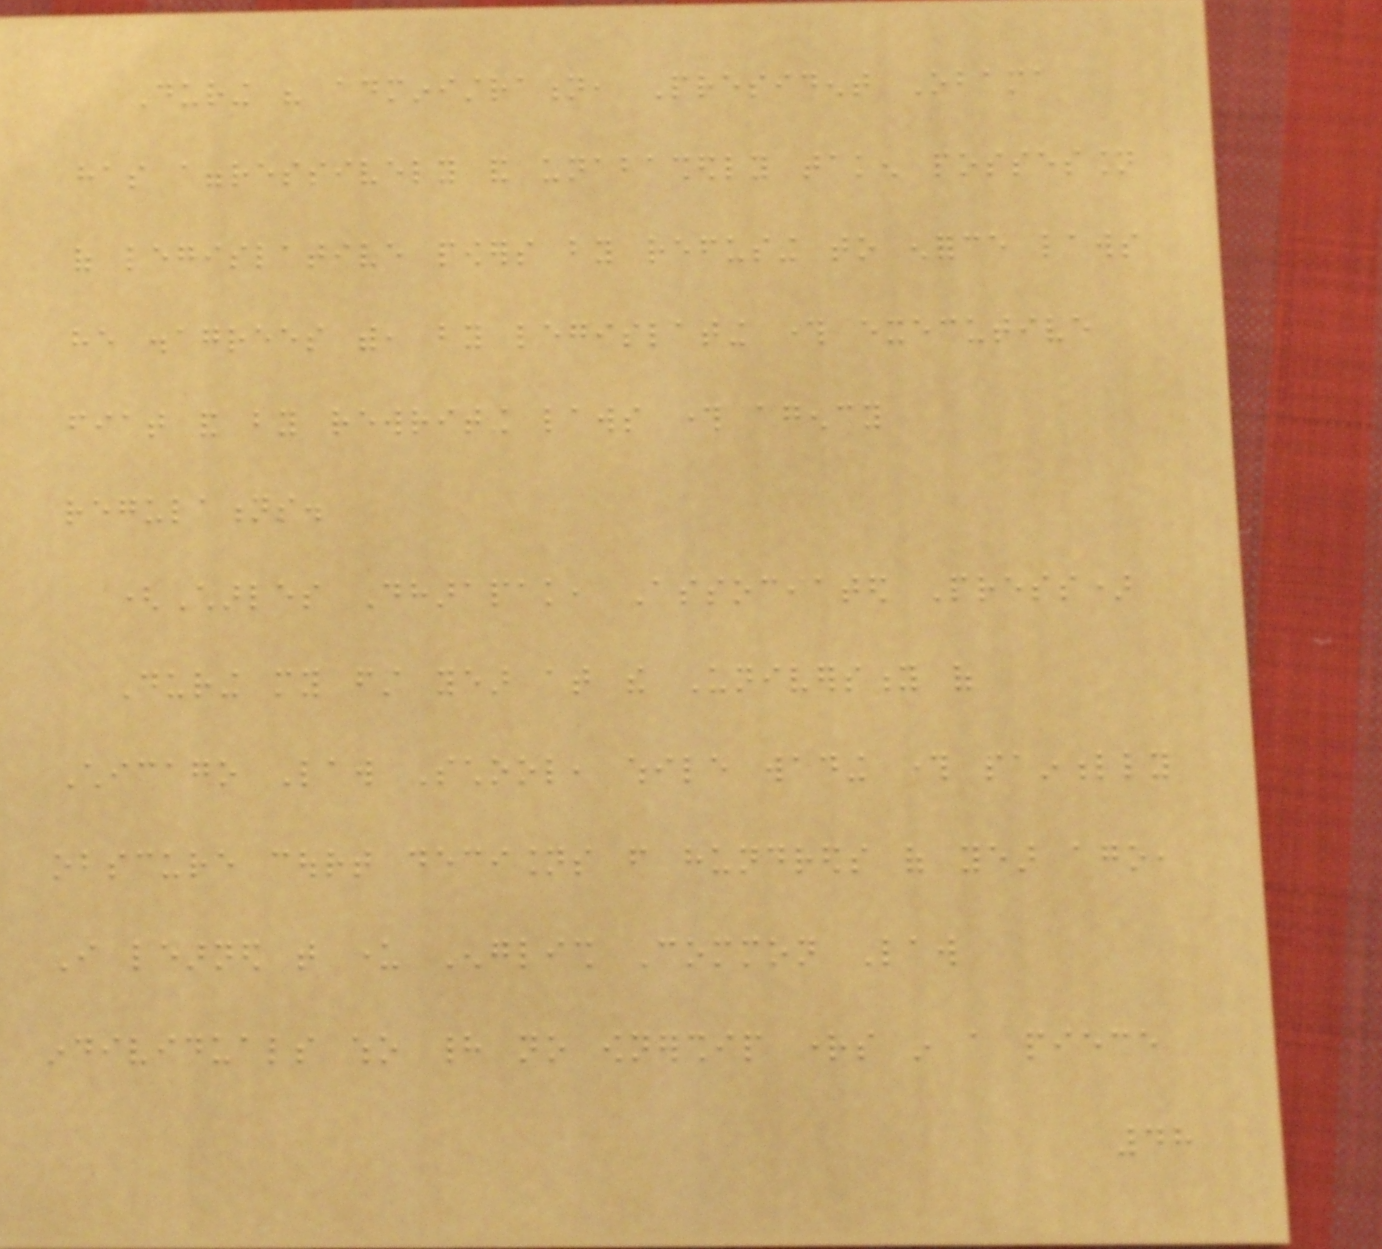During his administration, President Obama
has aggressively and unabashedly taken possession
of legislative powers by refusing to enforce laws
he disagrees with, by legislating through executive
fiat and by rewriting laws through agency
regulations.
(Charles Dharapak, Associated Press)
During my first year at the University of
Chicago Law School, while wading through painfully
obscure court decisions from hundreds of year ago,
I learned that under English Common Law
individuals who had no ownership rights in a piece
48
